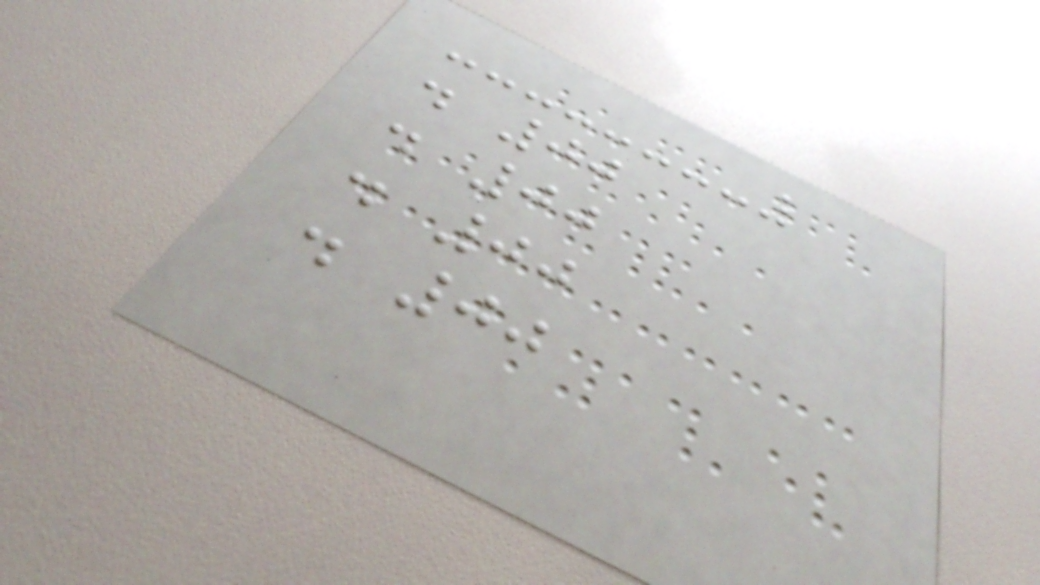. 00
. 00
. 00
. 00
